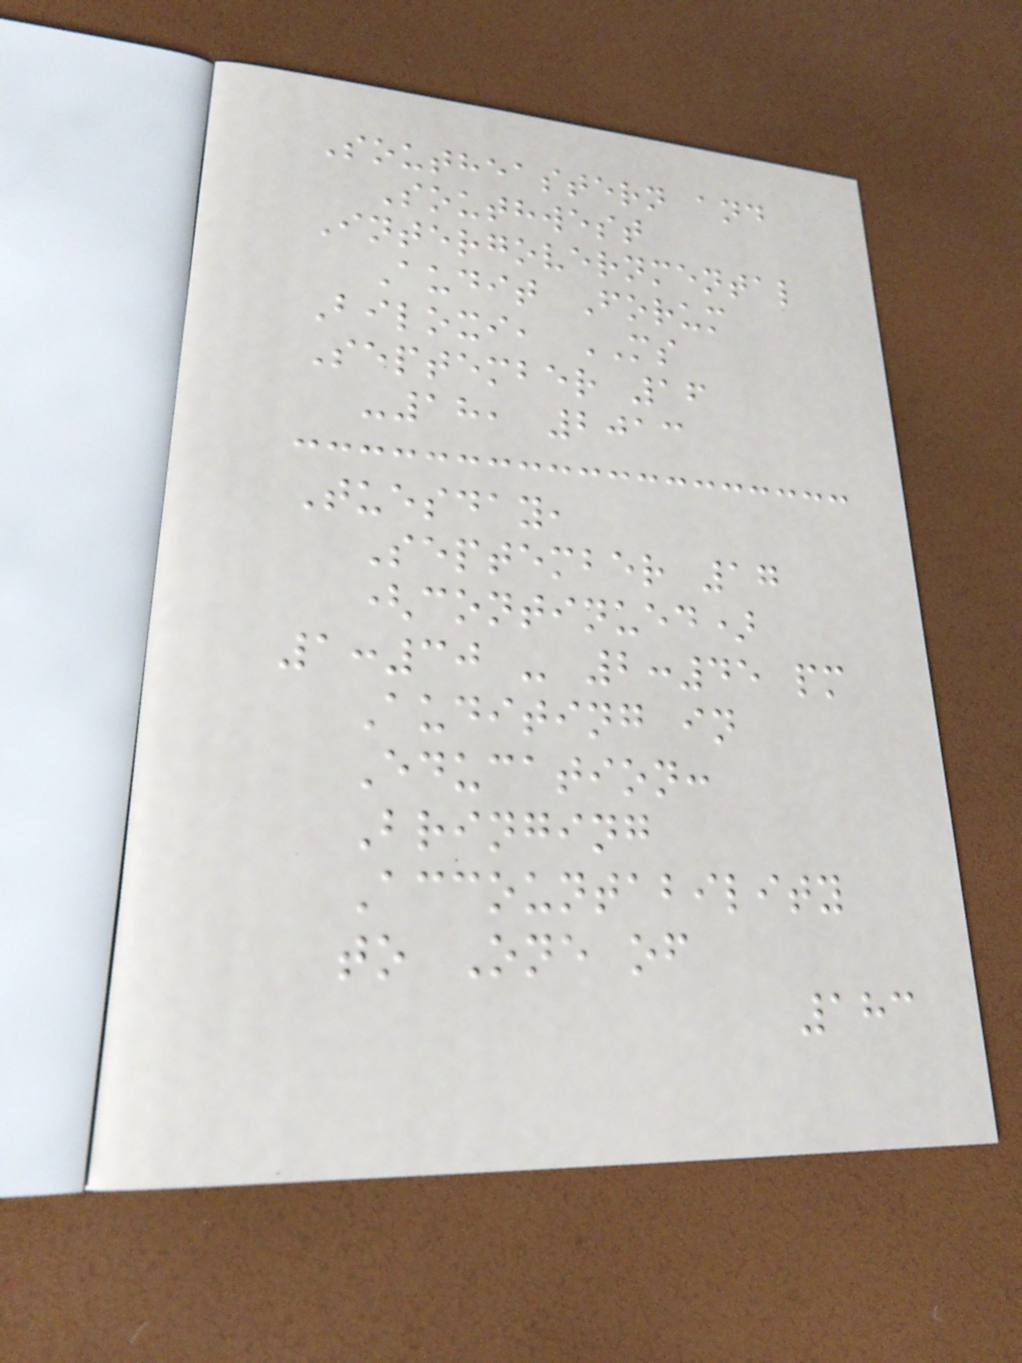Southeastern and
Southwest
Intergovernmental
Audit Forum
Biloxi, MS
September 16
-18, 2013
Tuesday,
September 17
(continued)
1:30 - 2:45 pm
Auditing in
Education:
Bringing
Accountability
to One of
183
